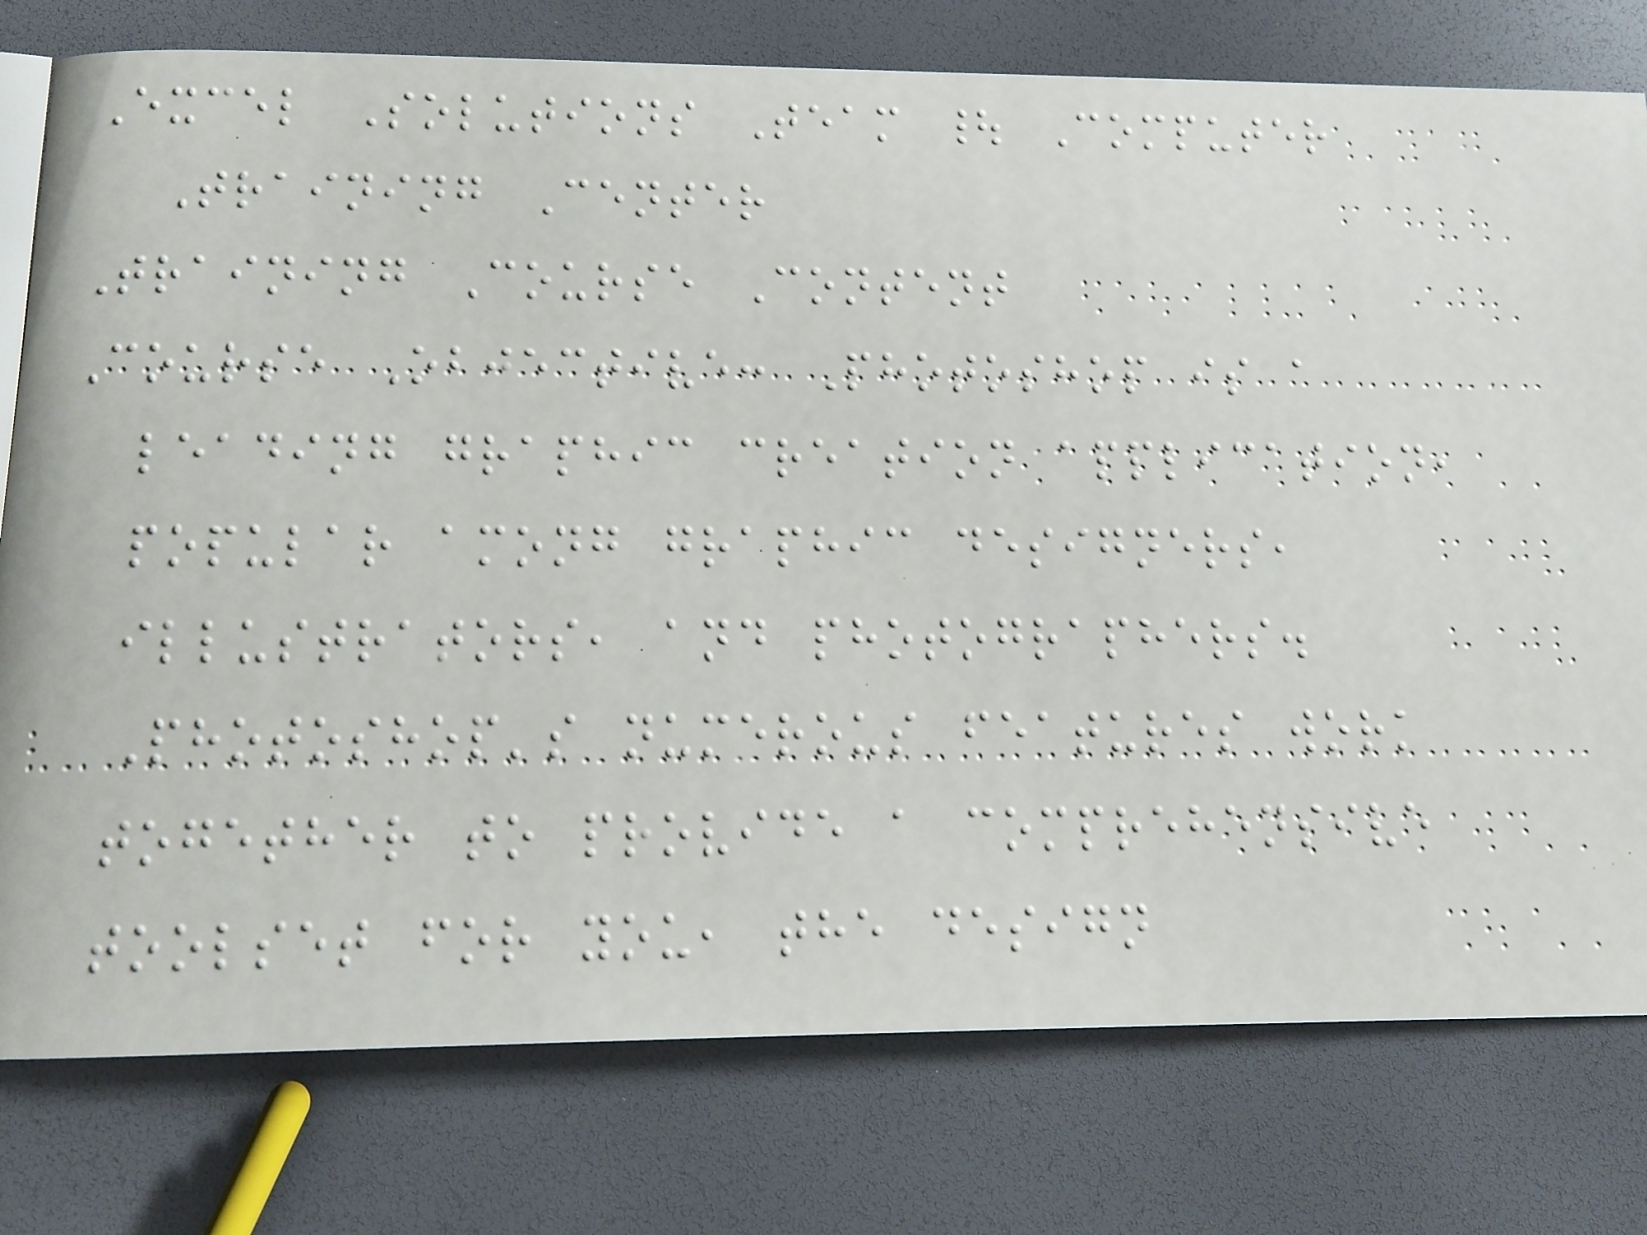Excel Solutions Team | Computer
Training Center
Training Course Content
Course Objective: Photoshop is a
leading graphic creation application,
popular among graphic designers,
illustrators, and photographers.
Photoshop's numerous features work
together to provide a comprehensive
toolset for you, the design
